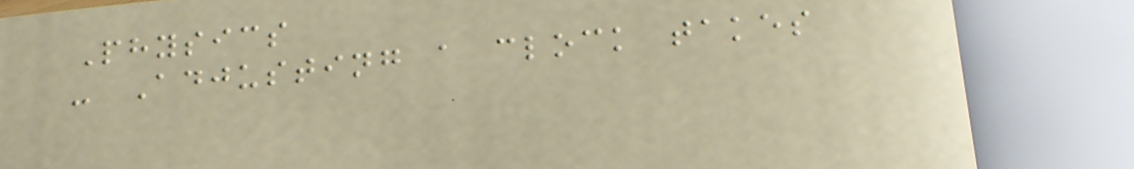Physics
- Adjusting a clock takes
